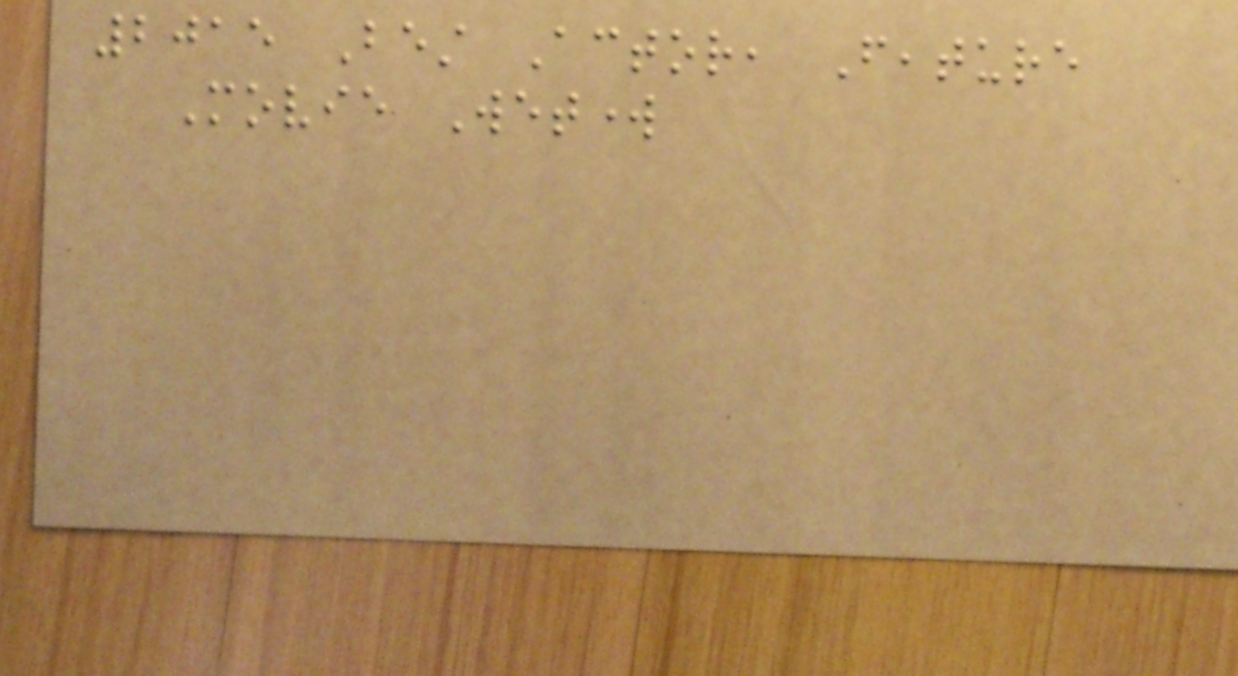2015 Best Actor, Feature
Movie Wetwork
